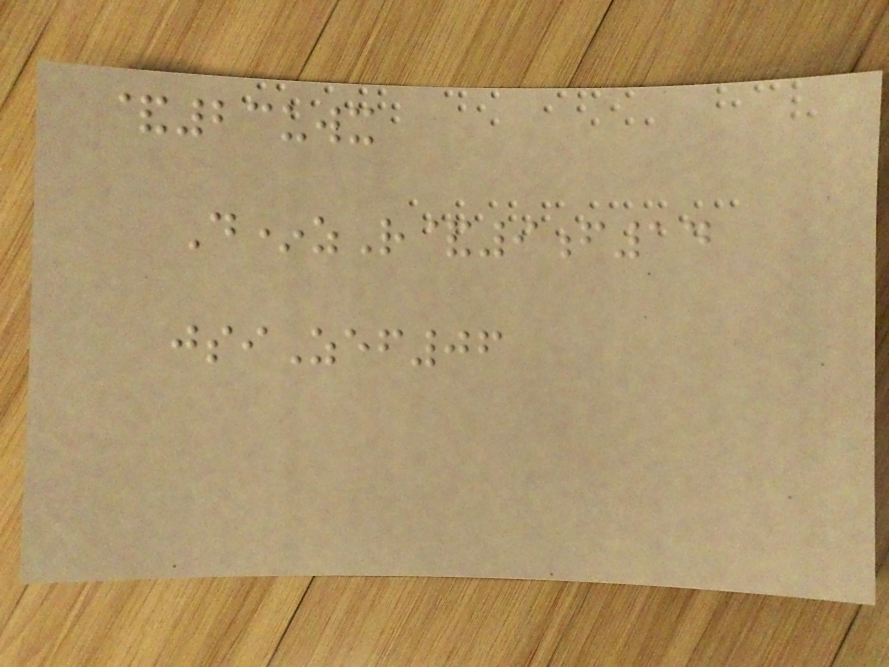&23uwx
D*zR&9f14
jsiZef06
